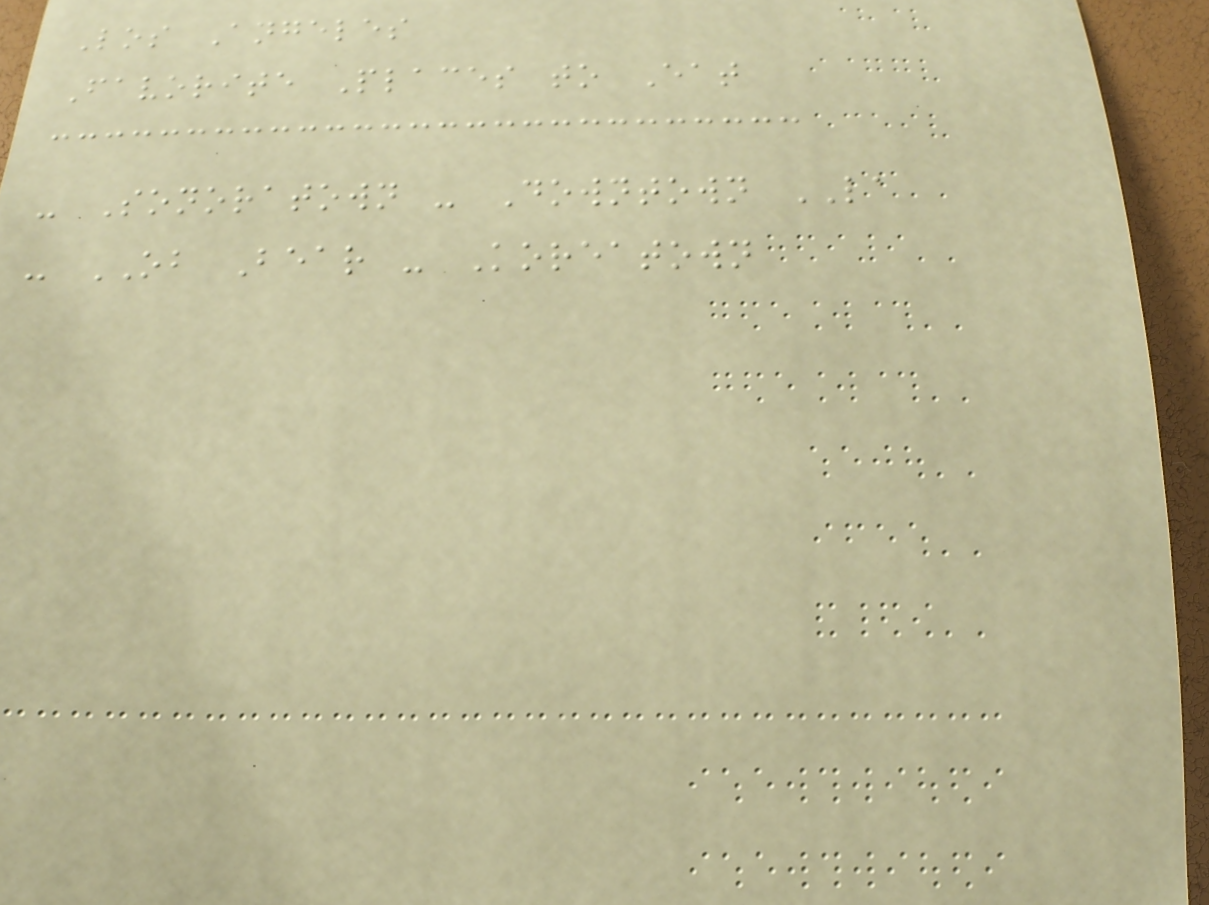Los Angeles
Favorite Places to Eat
- Sonoratown - Downtown LA
- OB Bear - Koreatown
